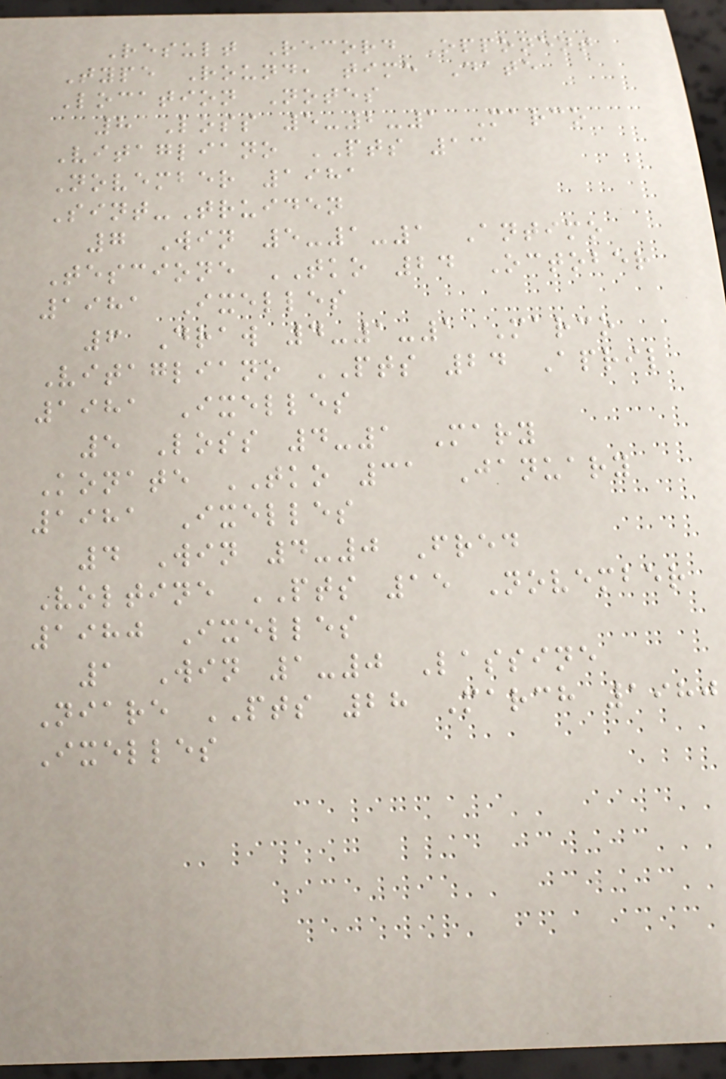Result Record Opponent
Type Round, time Date
Location Notes
8 Loss 5-2-1 Marco
Vitagliano PTS 13
November 1981
Sint-Truiden
7 Win 5-1-1 Antimo
Tescione TKO 24 October
1981 Ixelles
6 Draw 4-1-1 Marco
Vitagliano PTS 24 April
1981 Ixelles
5 Loss 4-1 Mary
Konate TKO 31 January
1981 Ixelles
4 Win 4-0 Fred
Voltine PTS 15 November
1980 Ixelles
1 Win 1-0 Lassine
Niare PTS 28 March 1980
Ixelles
